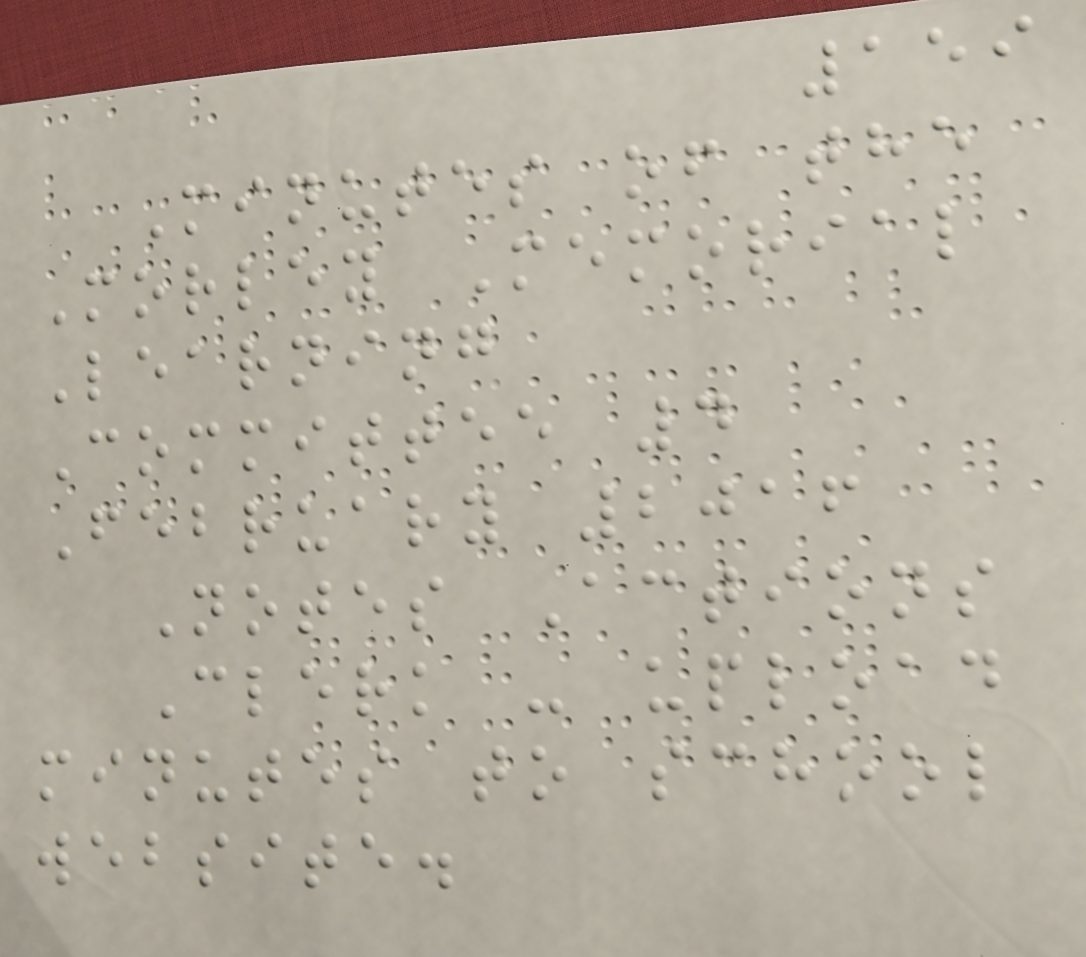159
Minutes of the
Morley Memorial
Learning
Committee 4
February 2016
Notes Actions
Clerk - upload
minutes to school
website.
